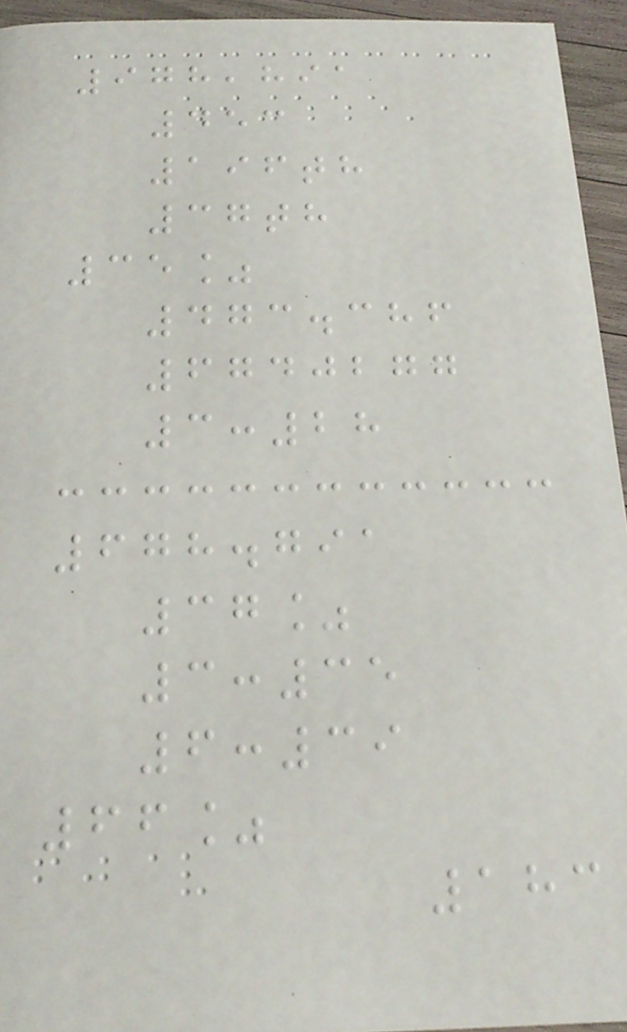978,891
453
196th
37th
35%
473.386
6740277
3:28
678.791
37%
3:35
6:39
66%
183
